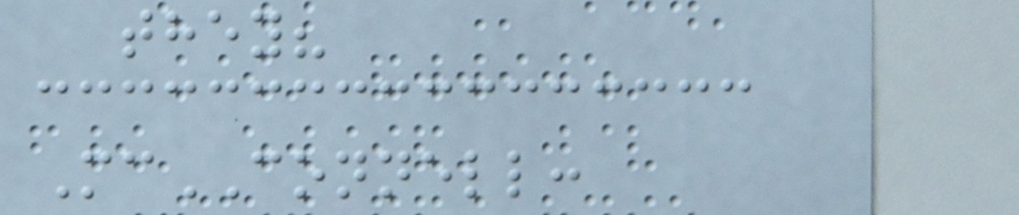they?
McCONNELL:
